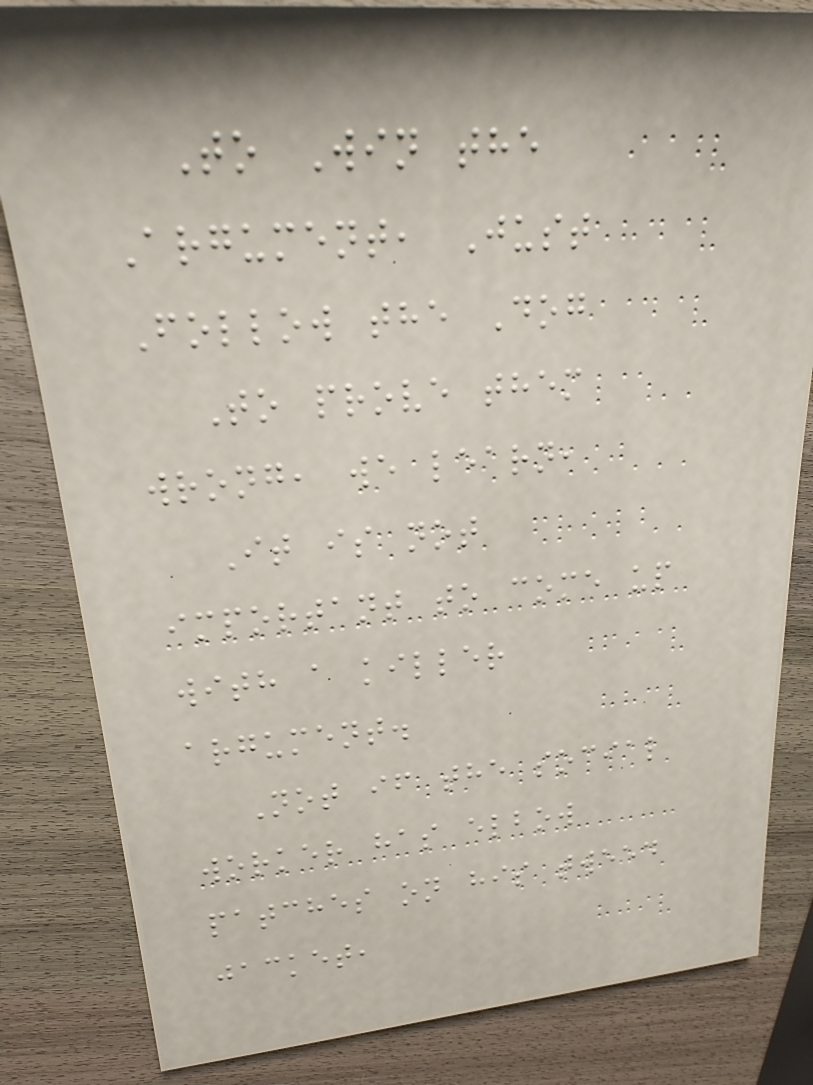To Win the
Argument, Just
Follow the Dog
To prove them
wrong, we learn,
It is not
important to come up
with a killer
argument.
Not if the social
worker has elbow
patches on his tweed
jacket,
